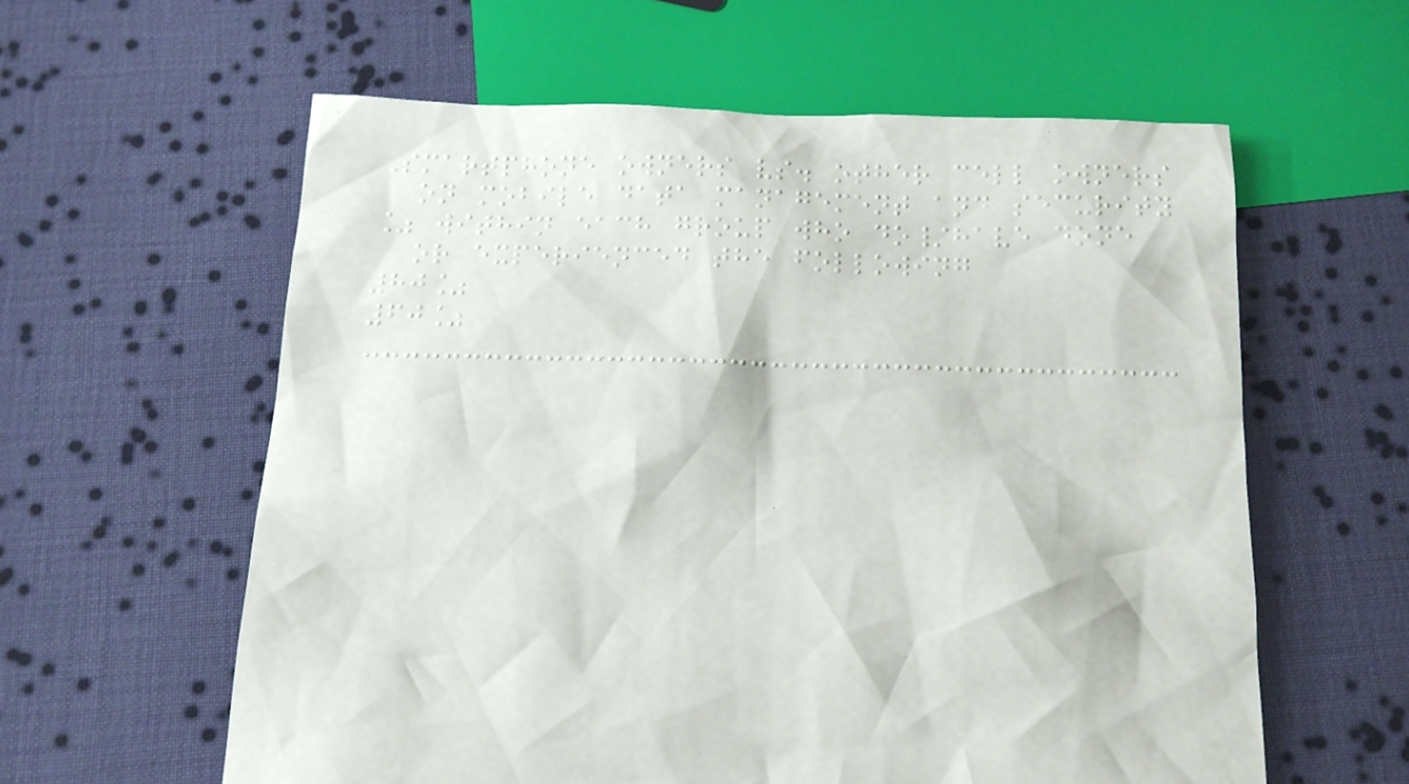Smartphone owners vs. other cell owners
on mobile data management and security
% within each group who do/have done
or experienced the following
80%
60%
